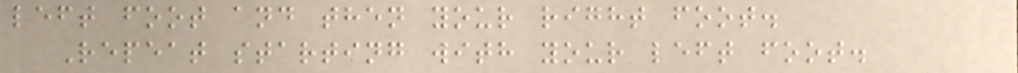left foot and then your right foot.
Repeat starting with your left foot.
